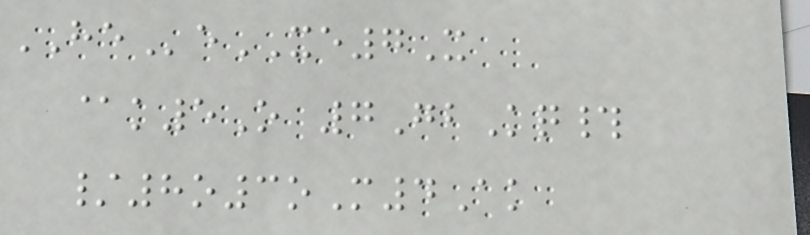HEeXE7X
@k5O 7GbKq#
/8o3oM4Ak
